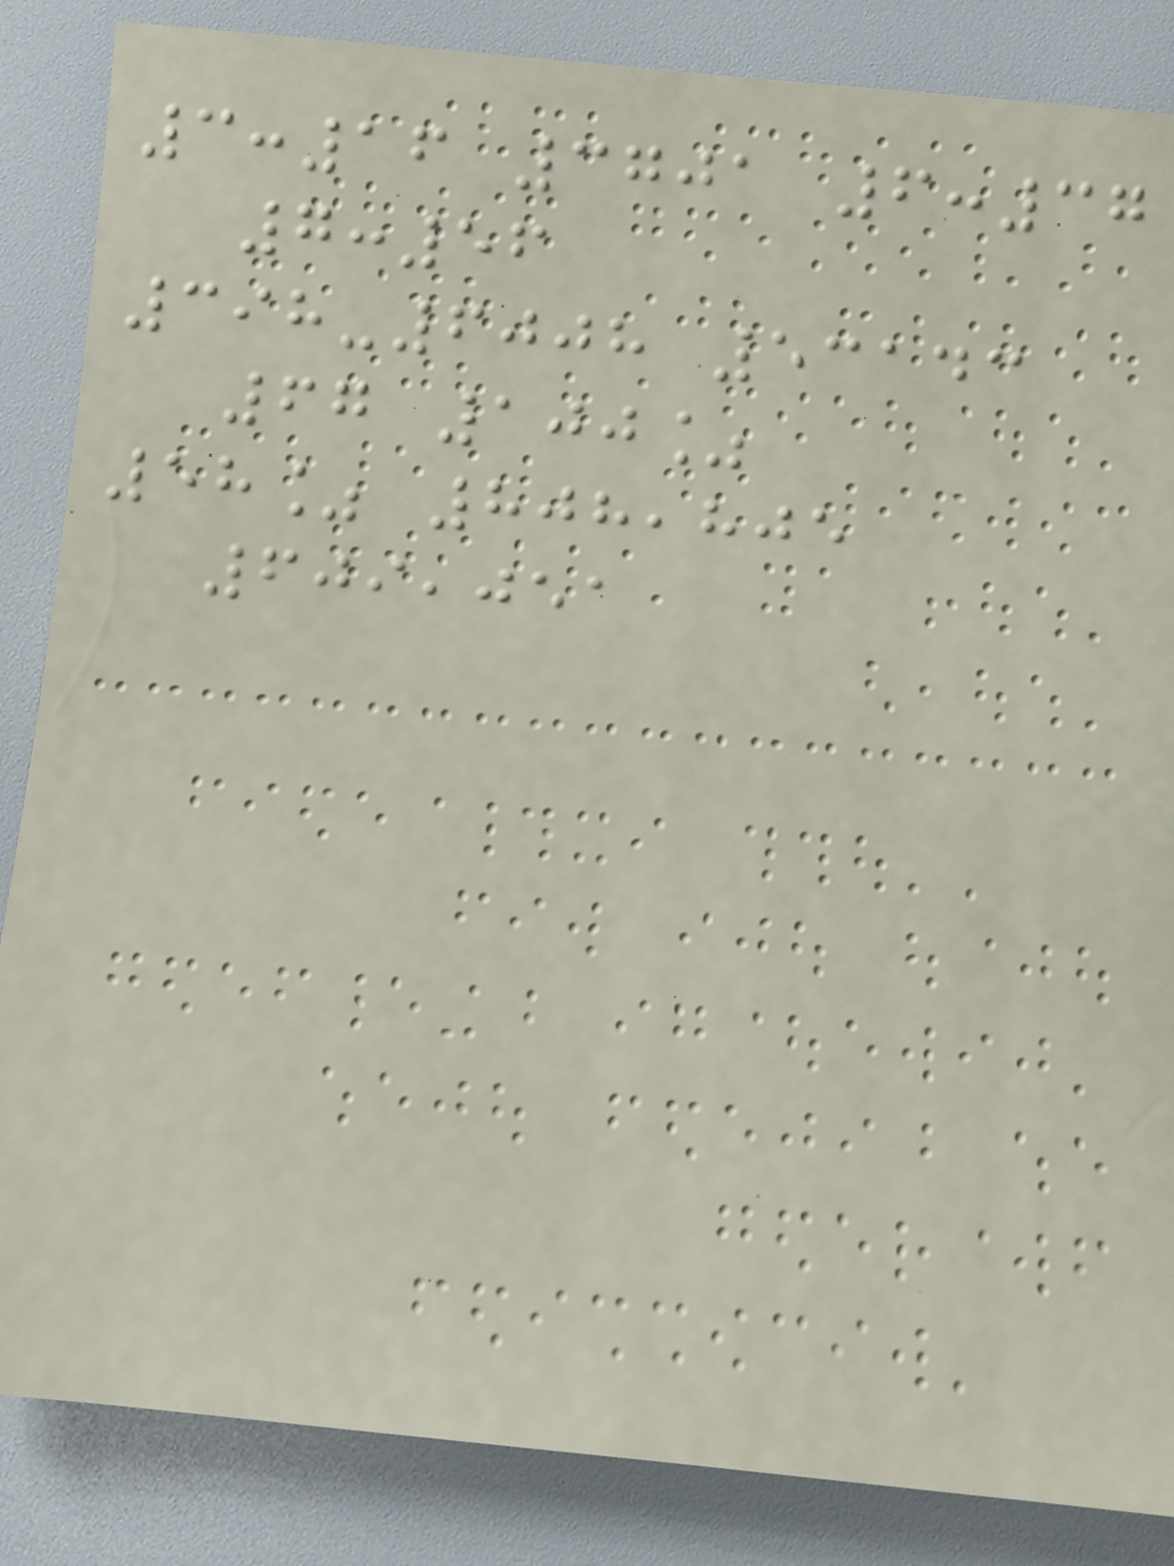3:16 3701 6:37
7:56
398-6008 53143
67 100%
58% 808,805
609,051
